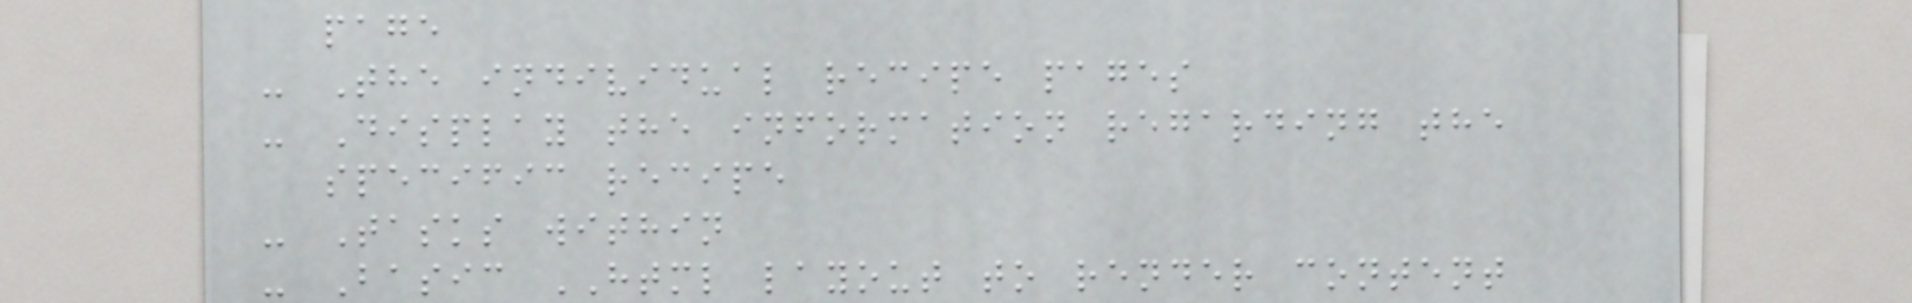page
- The individual recipe pages
- Display the information regarding the
specific recipe
- Tasks within
- Basic HTML layout to render content
